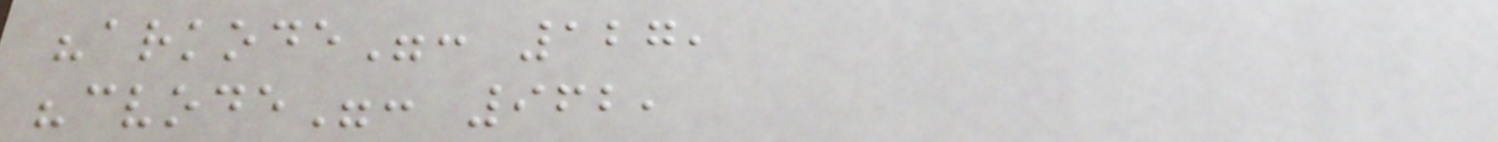"arkode": 127,
"cvode": 962,
